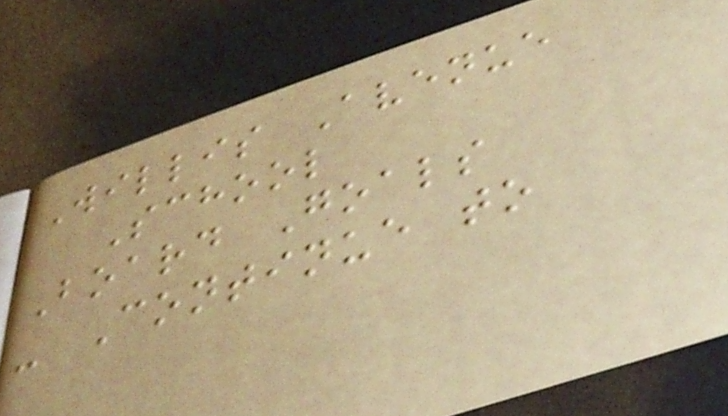Willis Avenue
School
Board Goals
- Continue to
